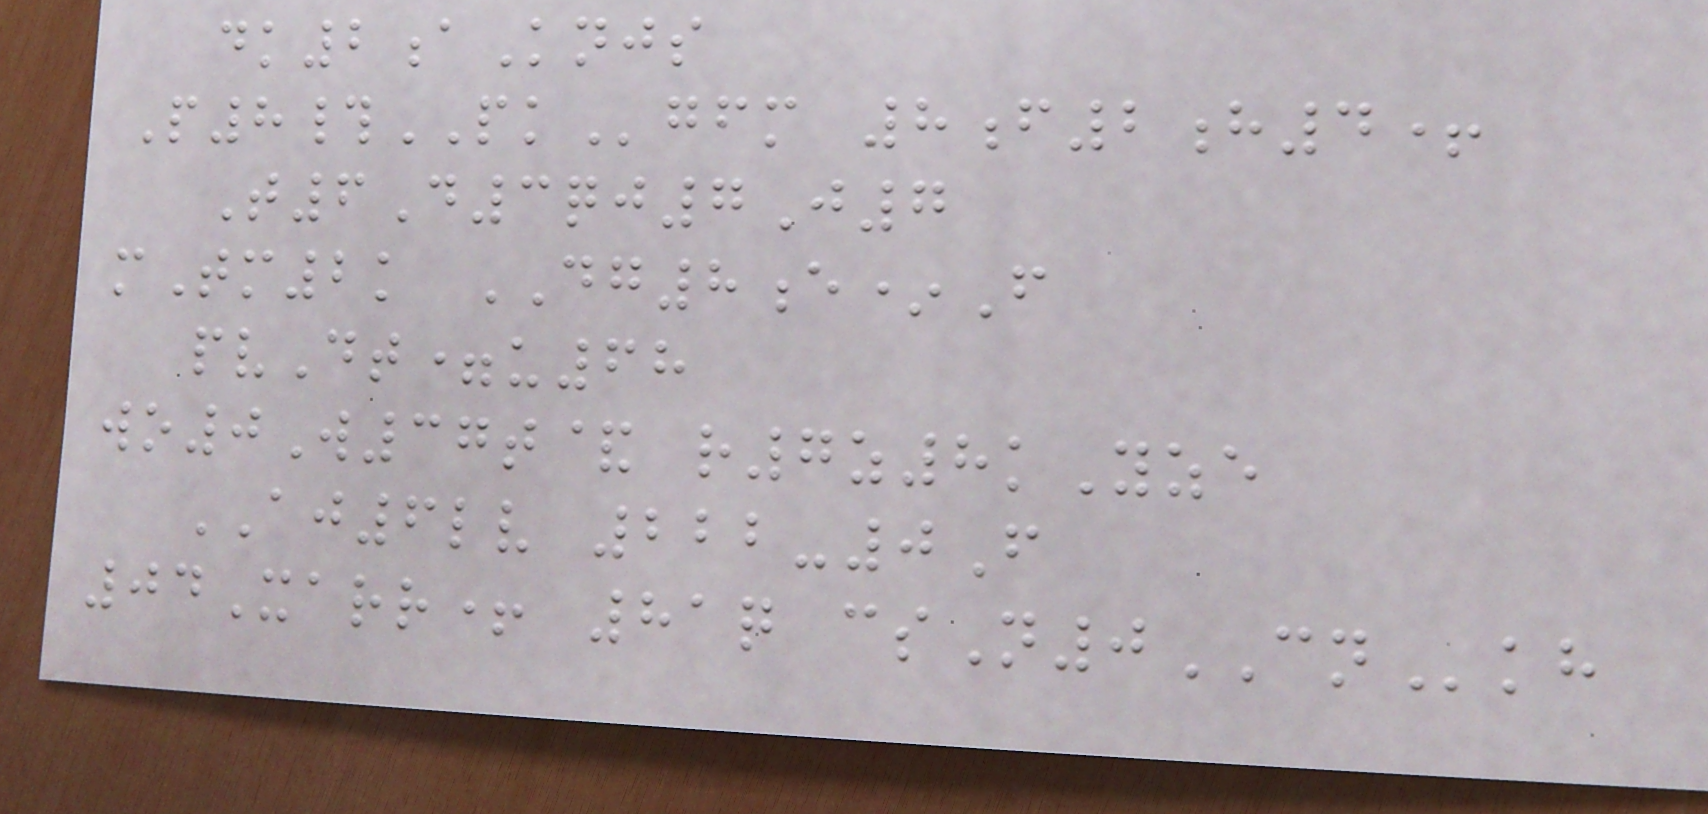dk2aKnjs
P8#PKgfm 8f2h4+
T6D3qj7J7
mTm2k DG8e*F
pvDt=u68
wo0W37t& r7z8kYze
AJ6lv 222-0F
04Xarr+ 81q csN0CNkh
